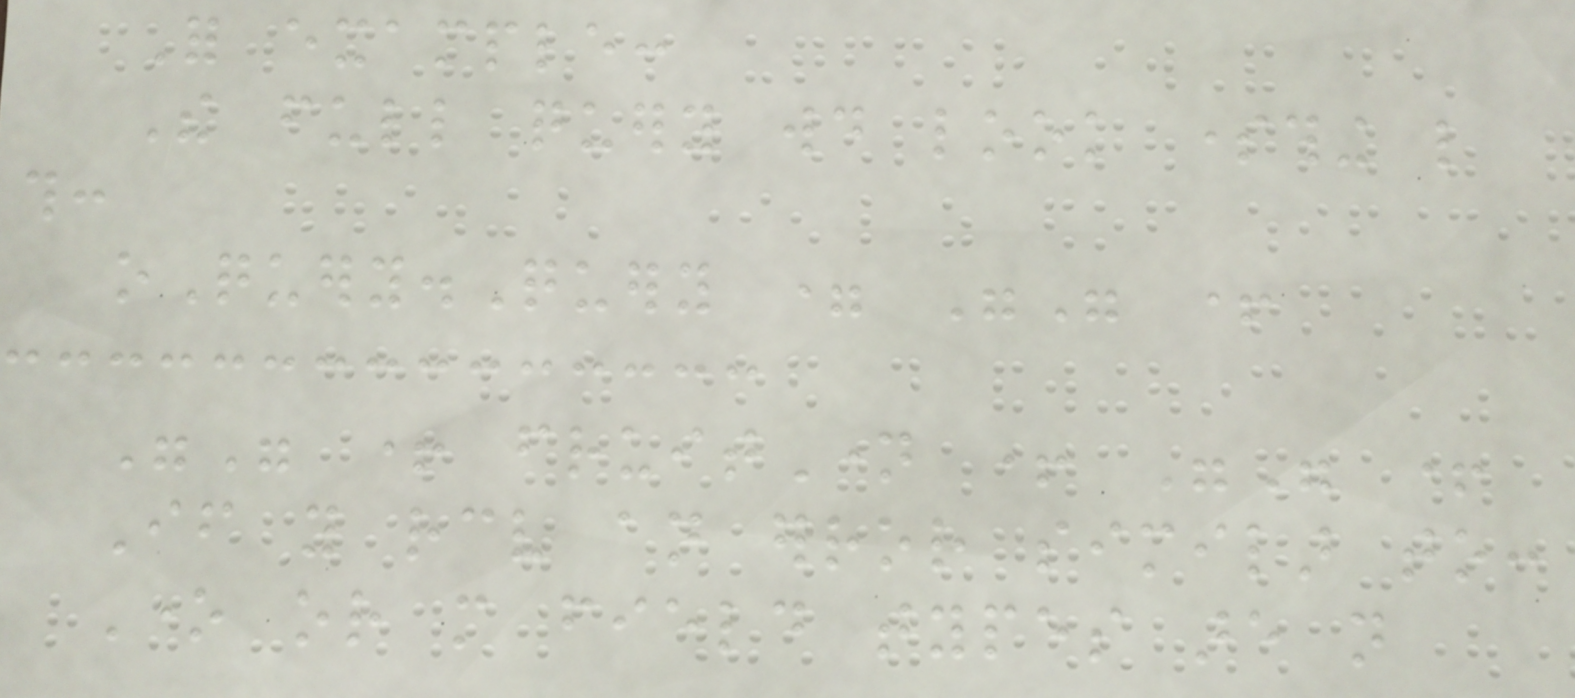For example:
The full query would look something like
this:
oQuery.Query = "" +
"" + fruitName + "" +
If you receive an error similar to:
One or more field types are not
